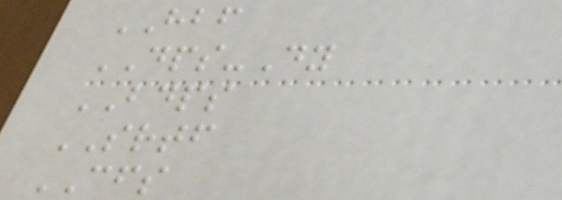HBF
DPS-Dy
BDPS
SRTF
CFS
